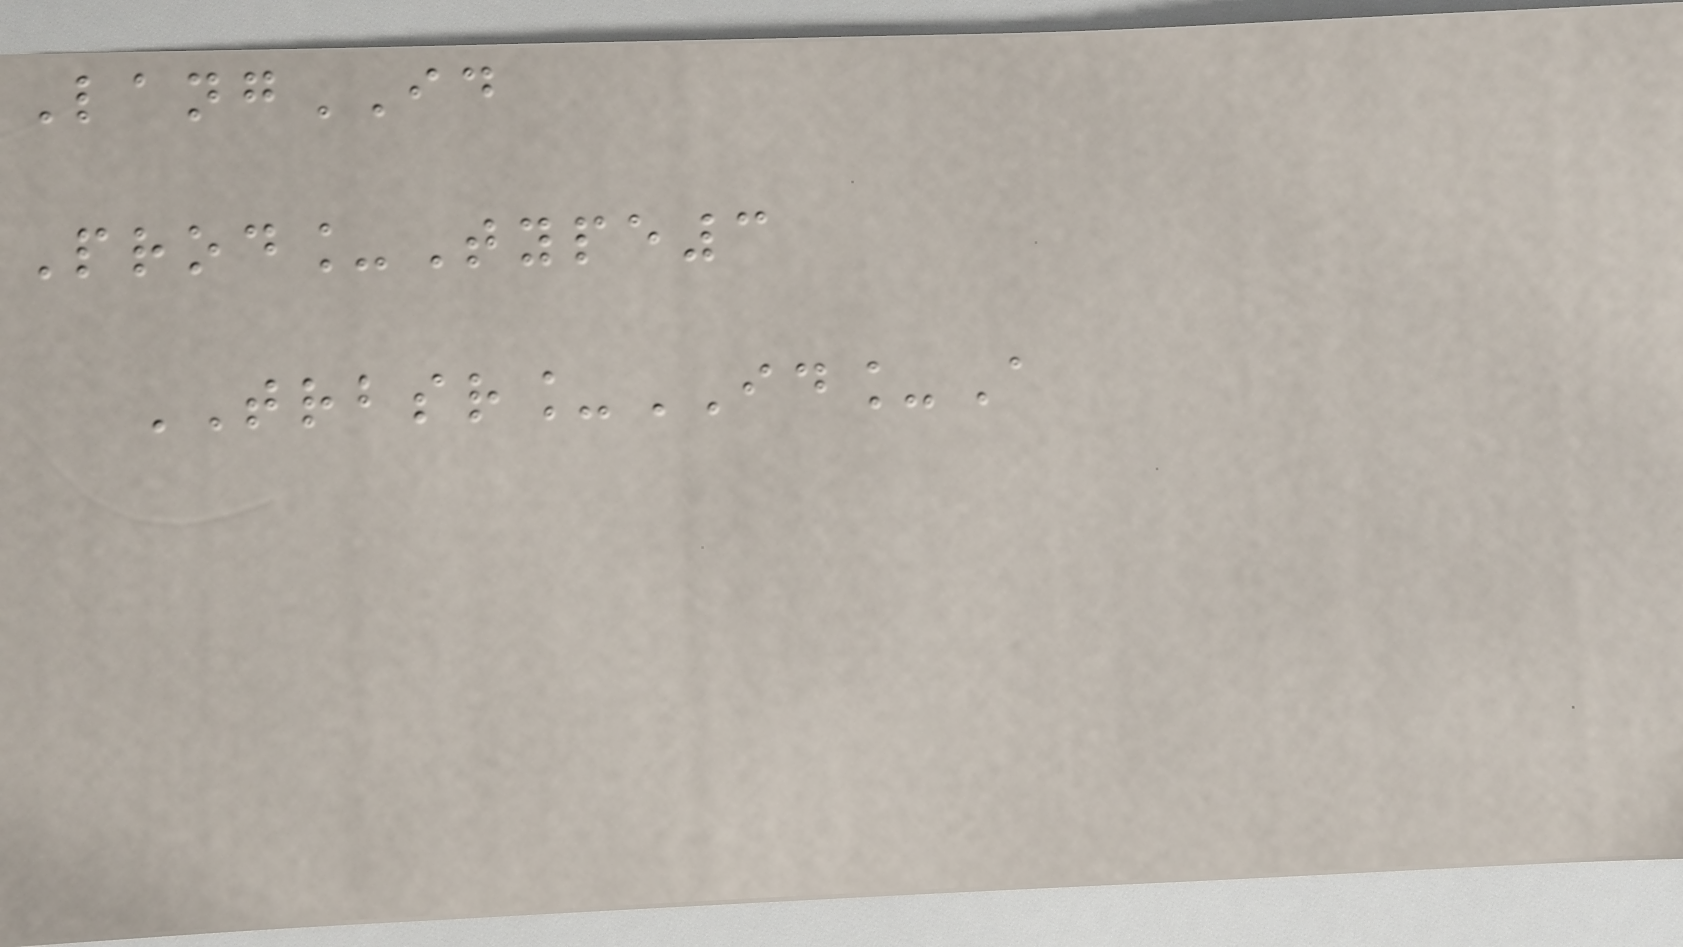LangID
Prod_Type3
TRBSR_ID_A
